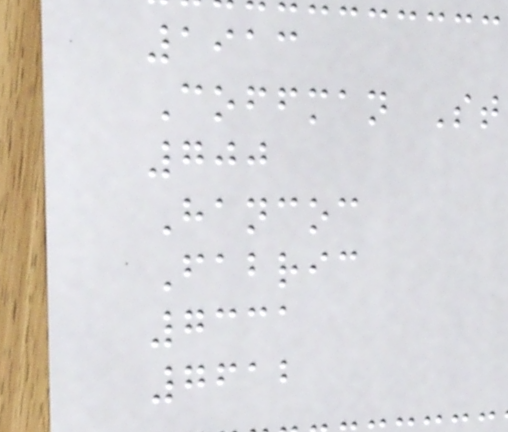1913
Coffman St
700
Hancoc
Fabric
7331
7612
